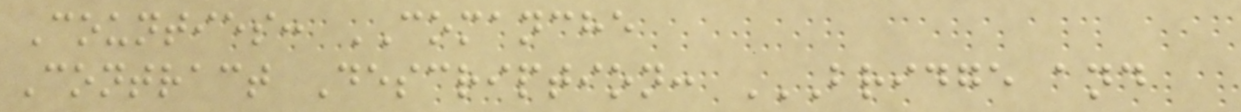Counties: COMANCHE
Contract Description: BRIDGE AND
